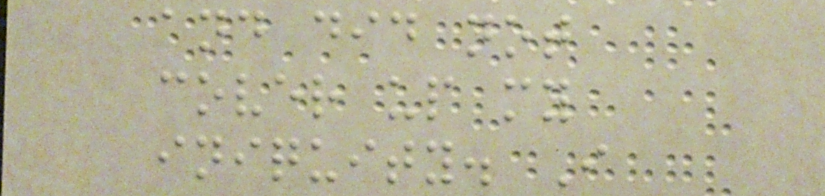and did not
cover up my
iniquity. I
